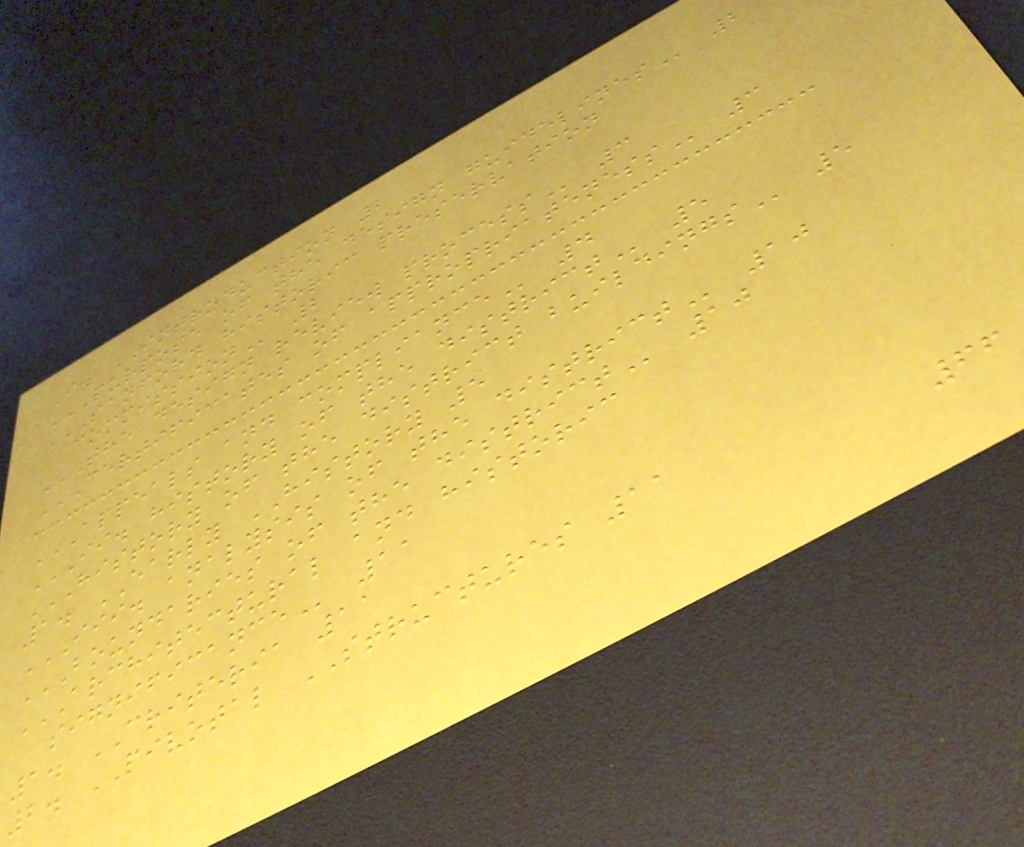I. INTRODUCTION 2
PURPOSE OF THE DESIGN GUIDELINES 2
SANFORD HISTORIC PRESERVATION
COMMISSION 2
THE DESIGN REVIEW PROCESS 3
CERTIFICATES OF APPROPRIATENESS 3
APPEALS AND COMPLIANCE 4
II. HISTORY OF THE DISTRICT 5
HISTORY OF THE DISTRICT BUILDINGS 5
1. EARLY HISTORY 5
III. ANALYSIS OF THE DISTRICT 10
BOUNDARIES OF THE DISTRICT 10
ARCHITECTURAL AND HISTORIC
SIGNIFICANCE 11
1. CRITERIA 11
2. PIVOTAL STRUCTURES 11
66
